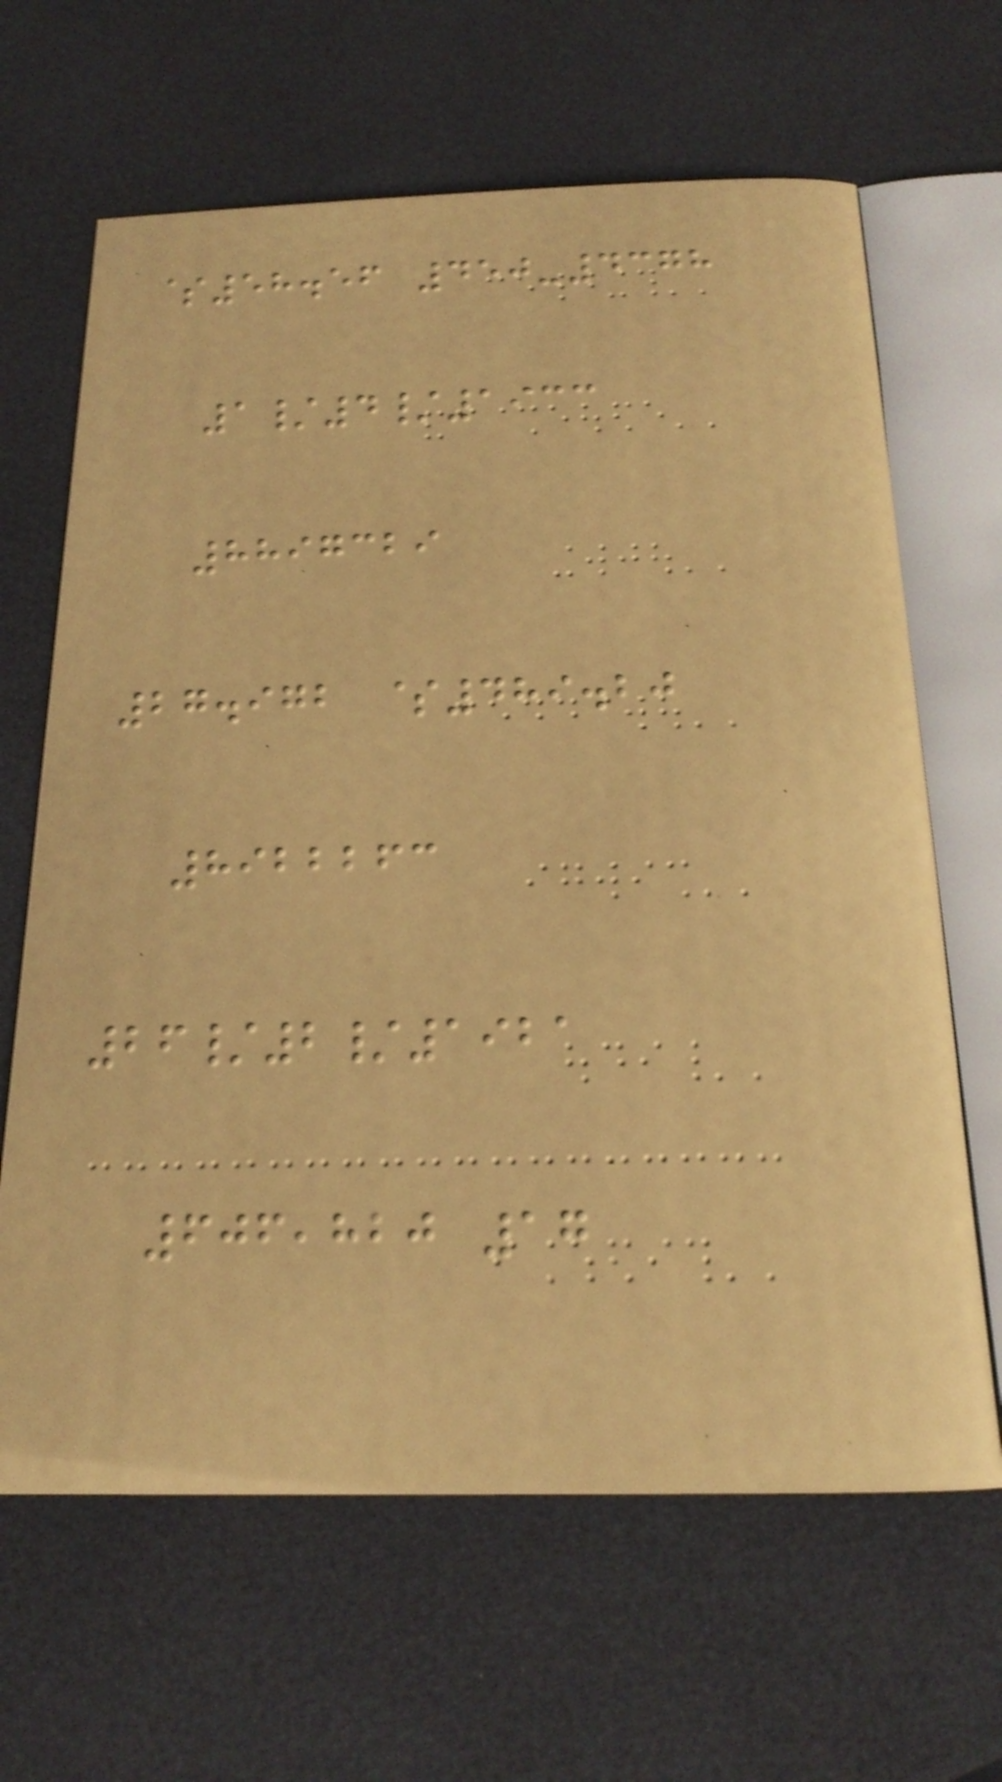$58.56 450-4378
1/4/1933
8897329
27.972 $489.20
8922263
26/2/1921
606,820 17
